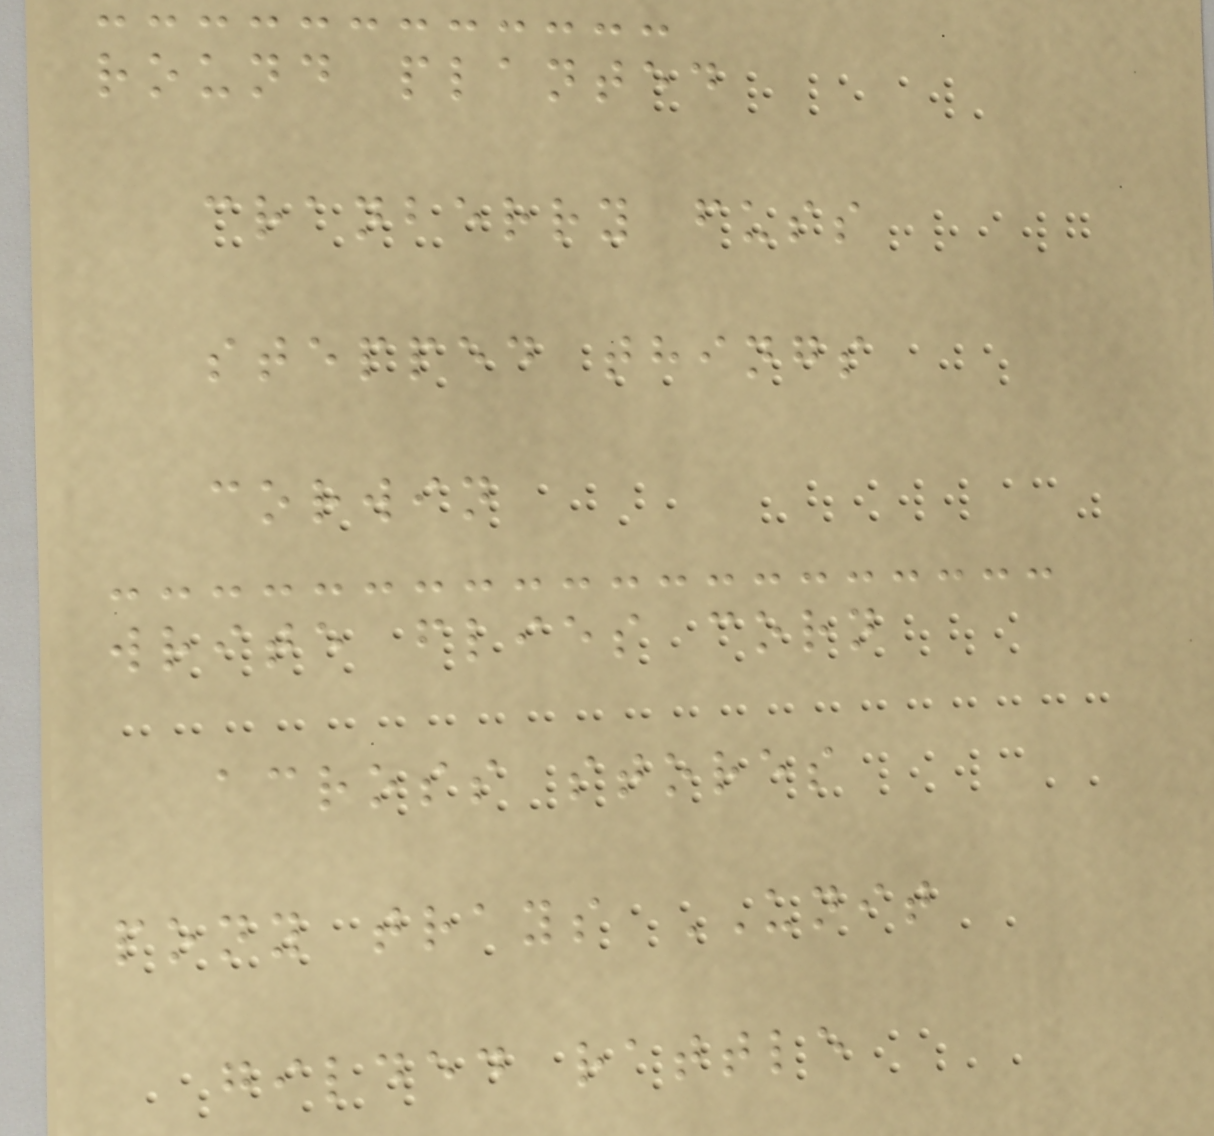round planted
cranberry fuss
stepped things
corwin
write flies corn
across stores
pony trays UNIT
gilded rattle
